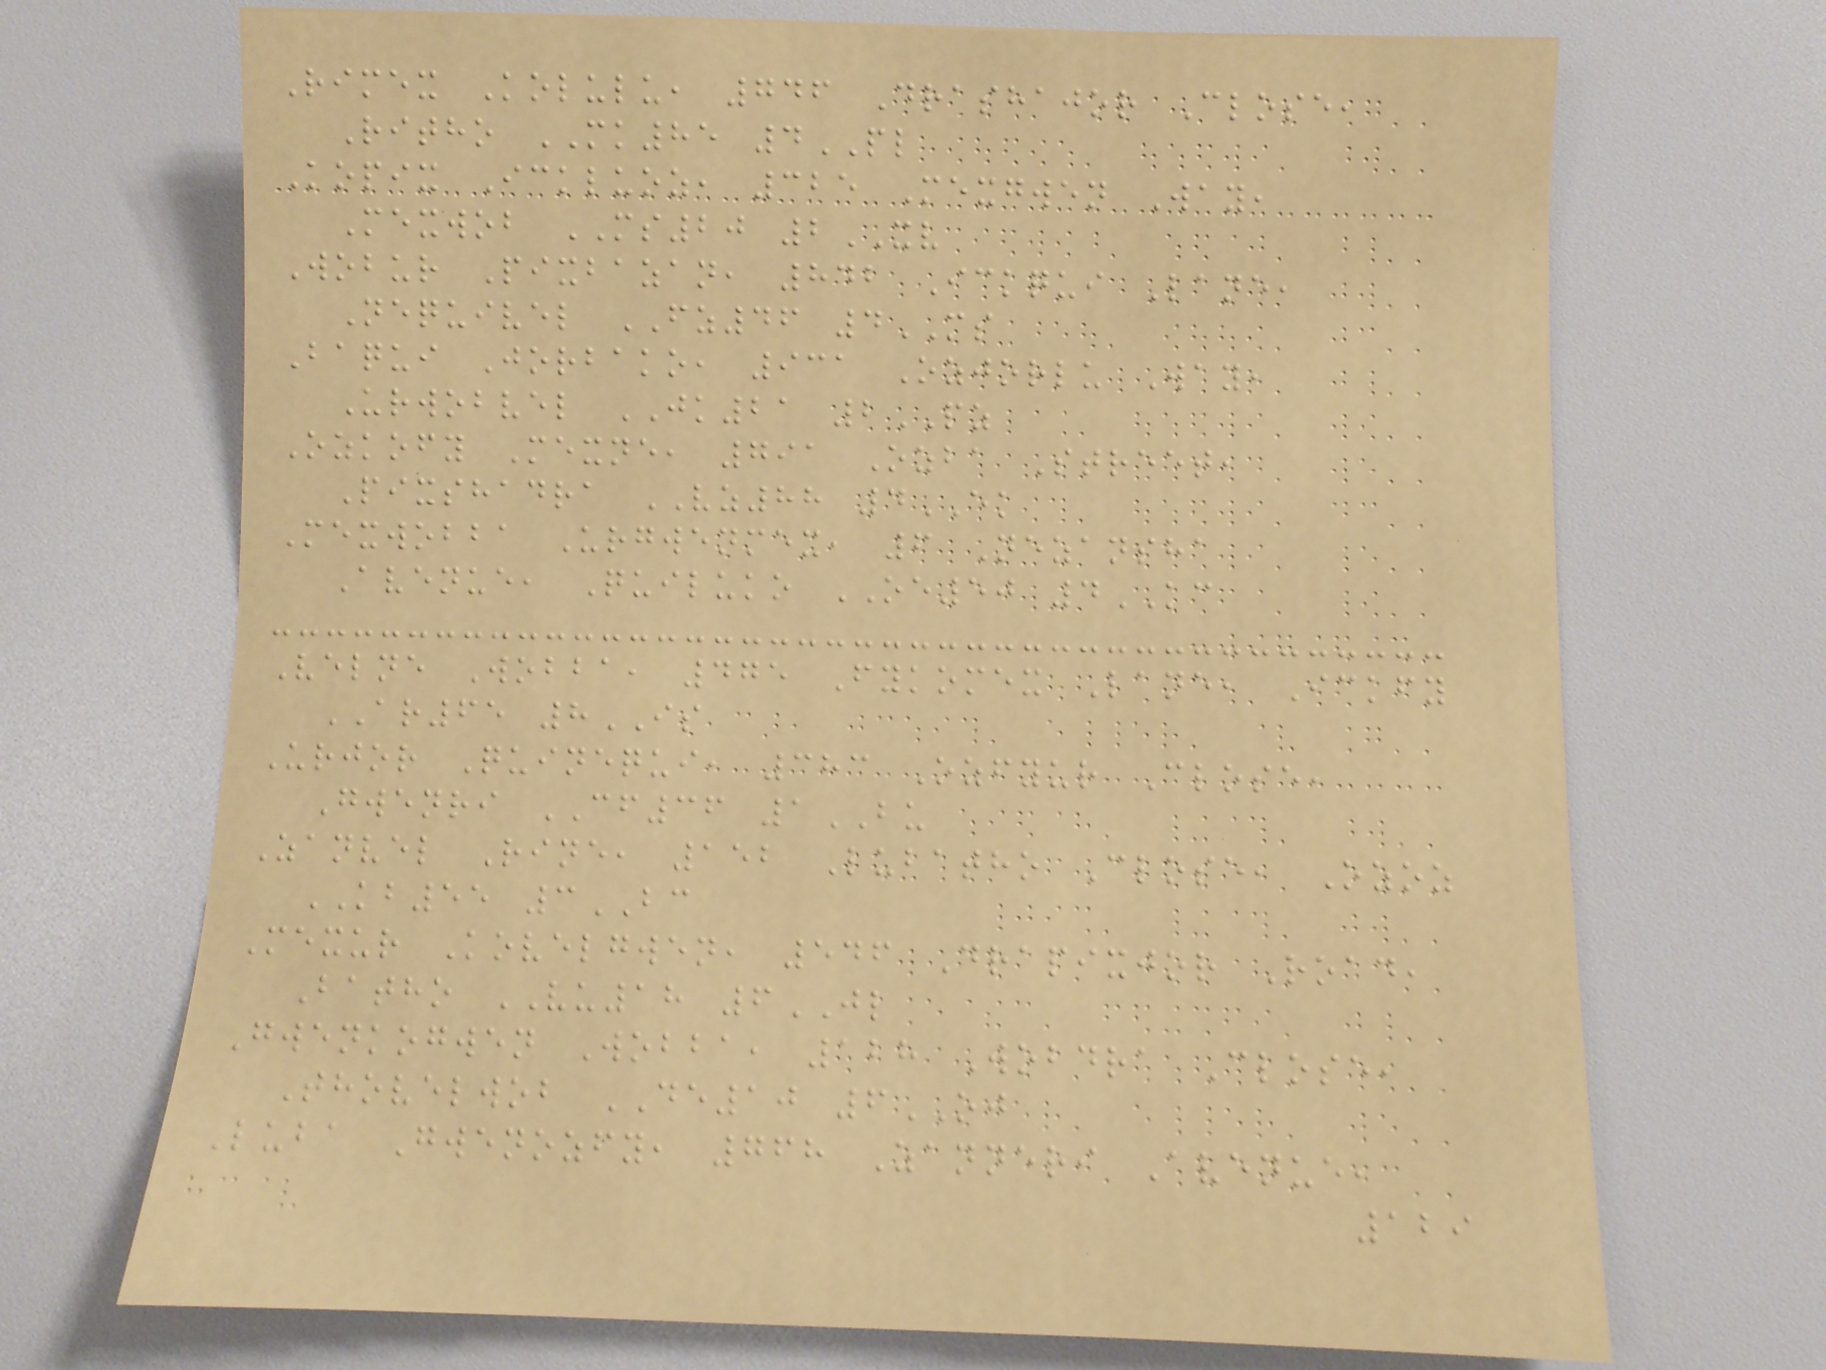Rimex Kolulu, 746 Drashajor Close,
Ritho MK85 4PL
Kopix Ickluoz, 325 Mexgwen Way,
Mexwob MS20 2XV
Wobur Pixbazan, 842 Ickqui Lane,
Nequivel FZ46 4MS
Baqui Jorbako, 931 Ozjorlu Way,
Urwobvel JK21 2PZ
Ozkofy Mexne, 791 Ozba Street,
Pixshadra VZ88 4EK
Mexwobba Urgwenmex, 6 Nezansha
Avenue, Quiluko OE50 4KC
Velne Wobba, 475 Fykomex Lane, Ickfy
AR65 8IS
Urjor Quinequi, 383 Ozfyur Close,
Gwenri CF36 1BU
Zanvel Rine, 152 Lubatho Close, Ozoz
KB55 3BC
Mexur Kovelgwen, 546 Drapixjor Road,
Batho VU18 6JL
Gwenkogwen Wobba, 128 Wobdra Close,
Thovelwob DE10 6OJ
Luba Gwenozfy, 768 Zanneri Avenue,
129
